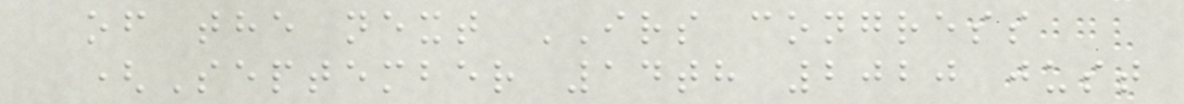of the next IRS congress
(September 14th 2020 just
